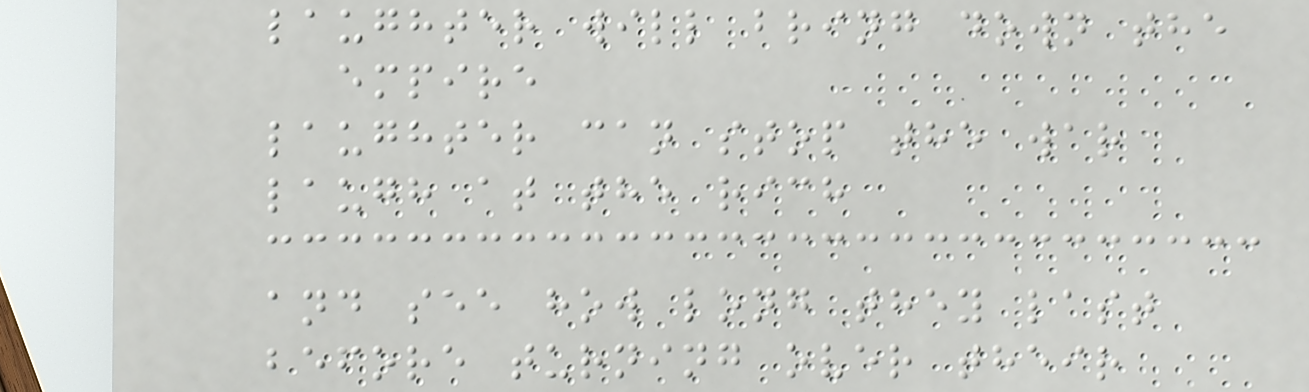laughter will bring down the
empire
laughter can stop the war
laugh at the rich
and see how long they last
before turning over their
